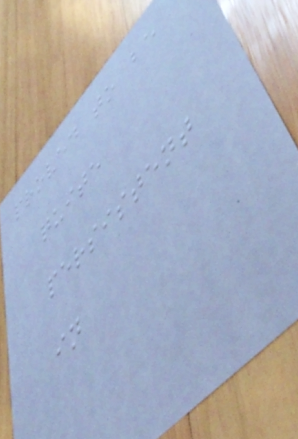proved to be
quite
persistent
in
